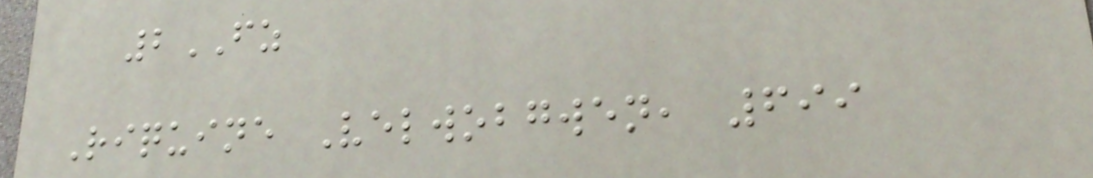2FZ
Riquine Velwobgwen, 699
